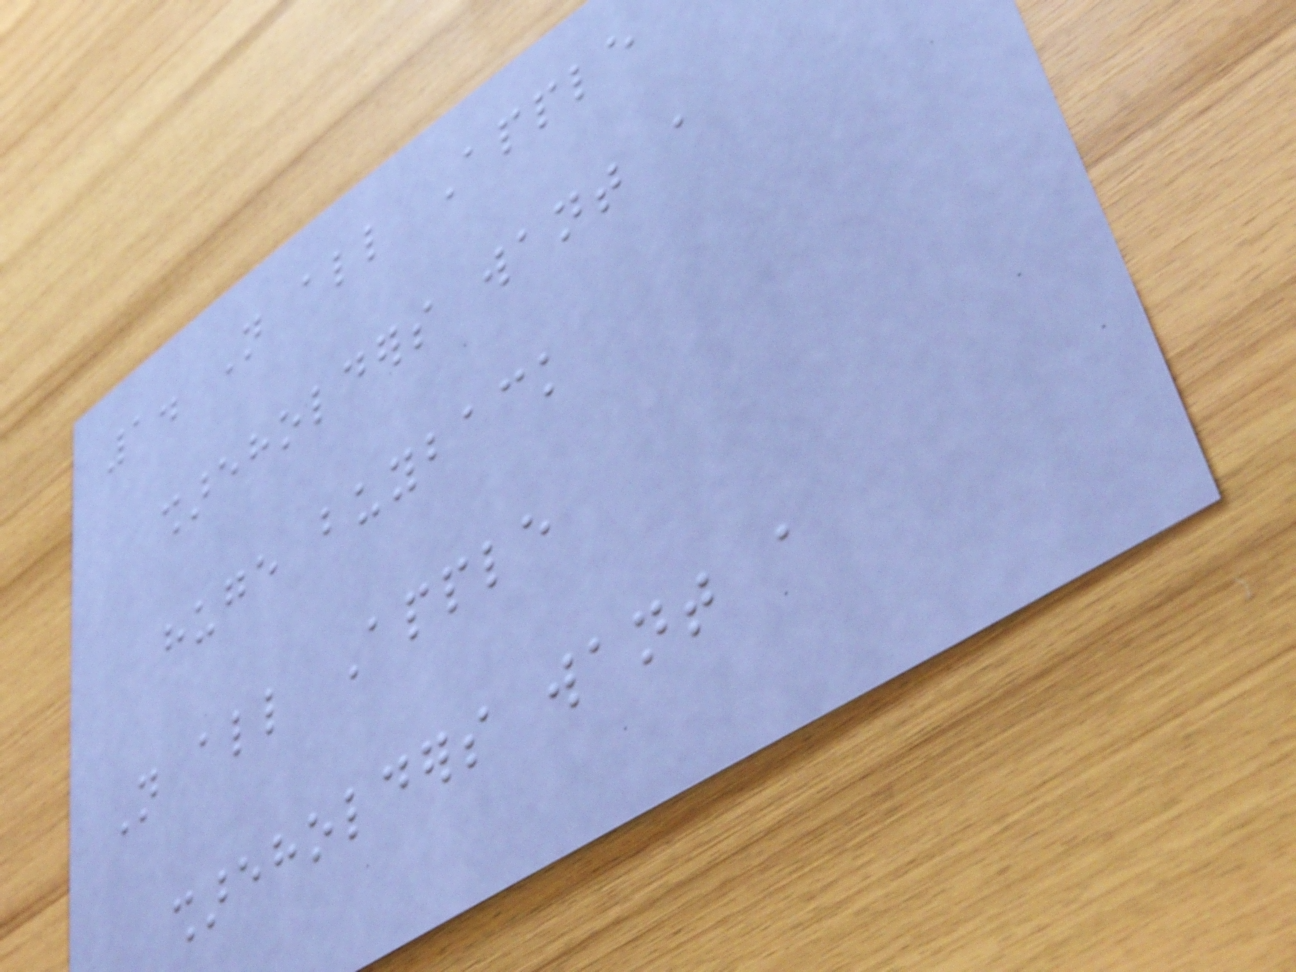1. Not all Apple
shareholders want a
huge buyback
Not all Apple
shareholders want a
